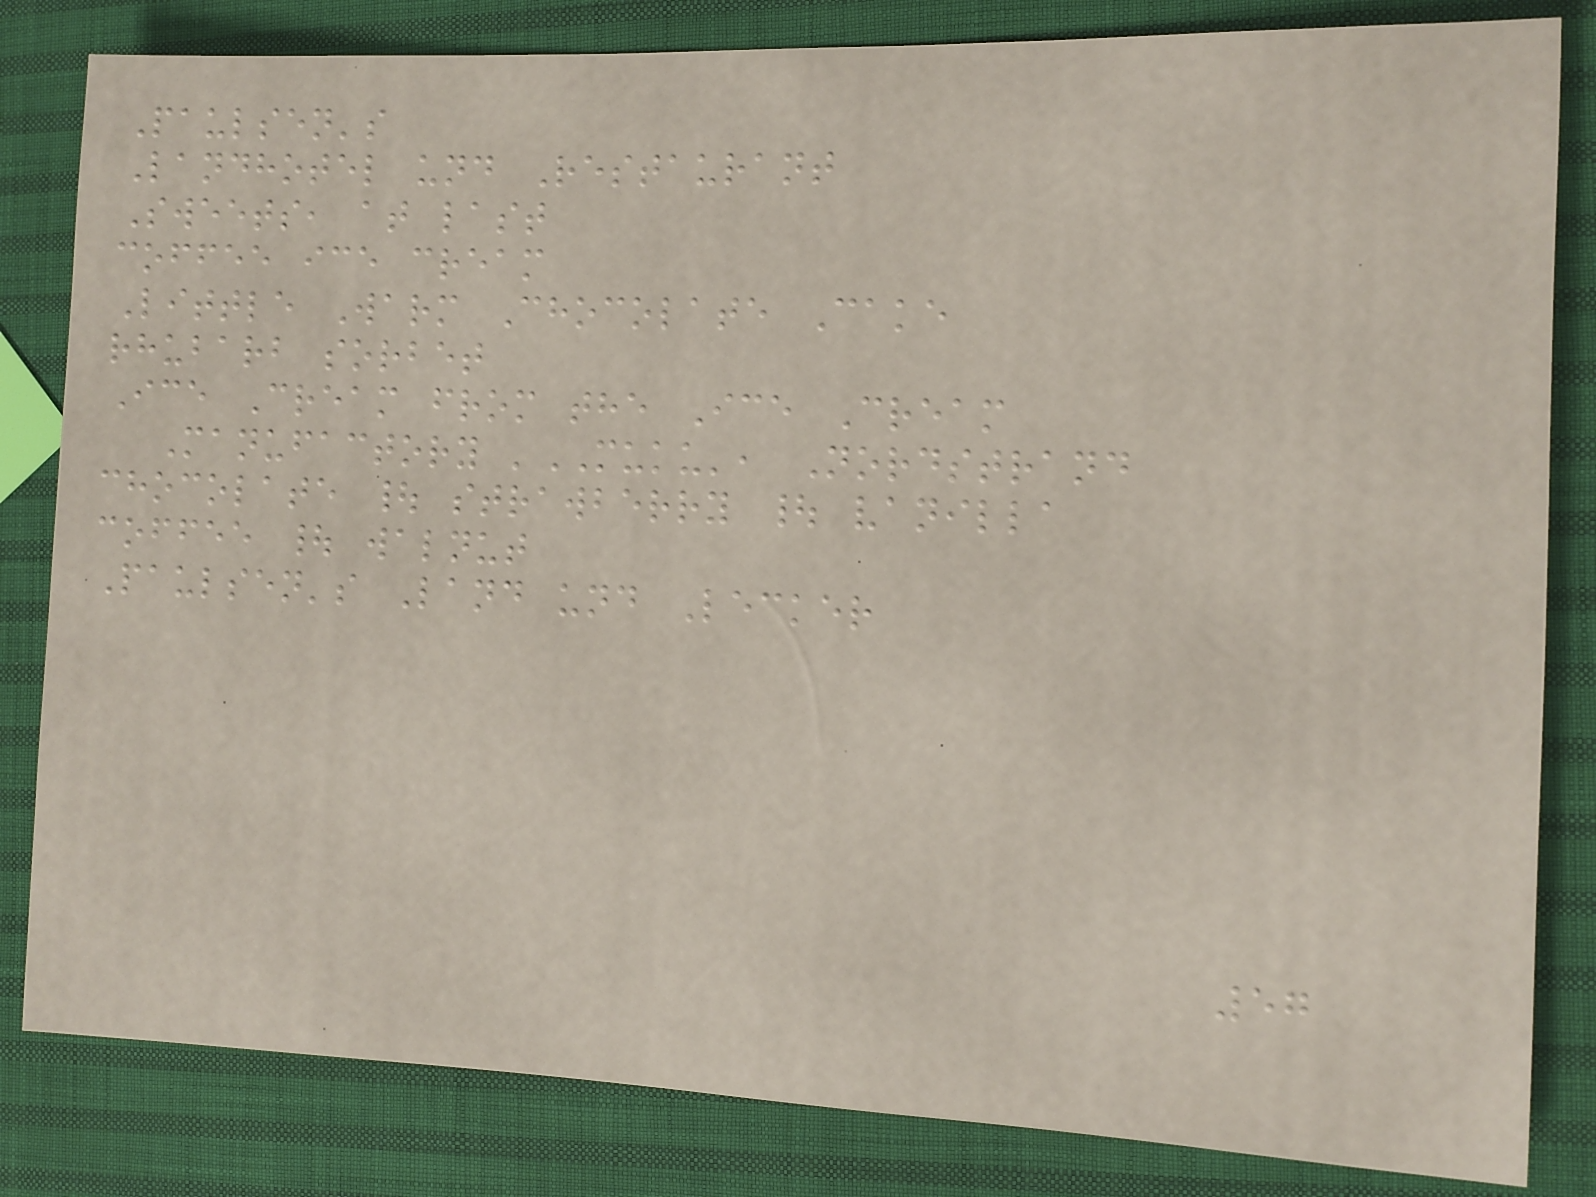Paulsen's
Landhotel und Restaurant
Sweets, at last
coffee ice cream
Little Warm Chocolate Cake
rhubarb sorbet
Ice Cream from the Ice Cream
Manufactory 'MUKU', Nordstrand
chocolate | strawberry | vanilla
coffee | walnut
Paulsen's Land und Lecker
57
